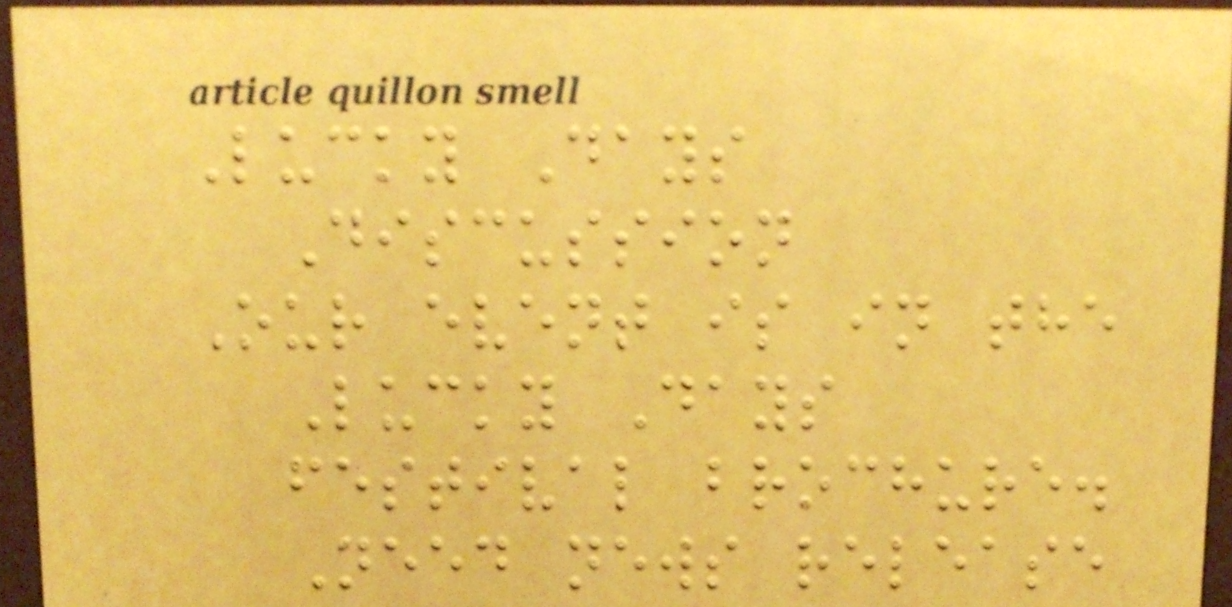Lucky Days
Discussion
Our event is in the
Lucky Days
festival brochure.
Need news release
